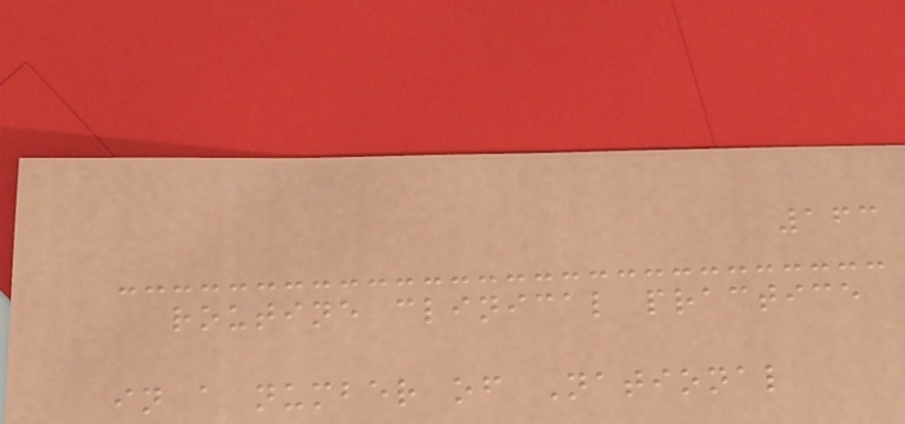163
routine clinical practice
in a number of National
